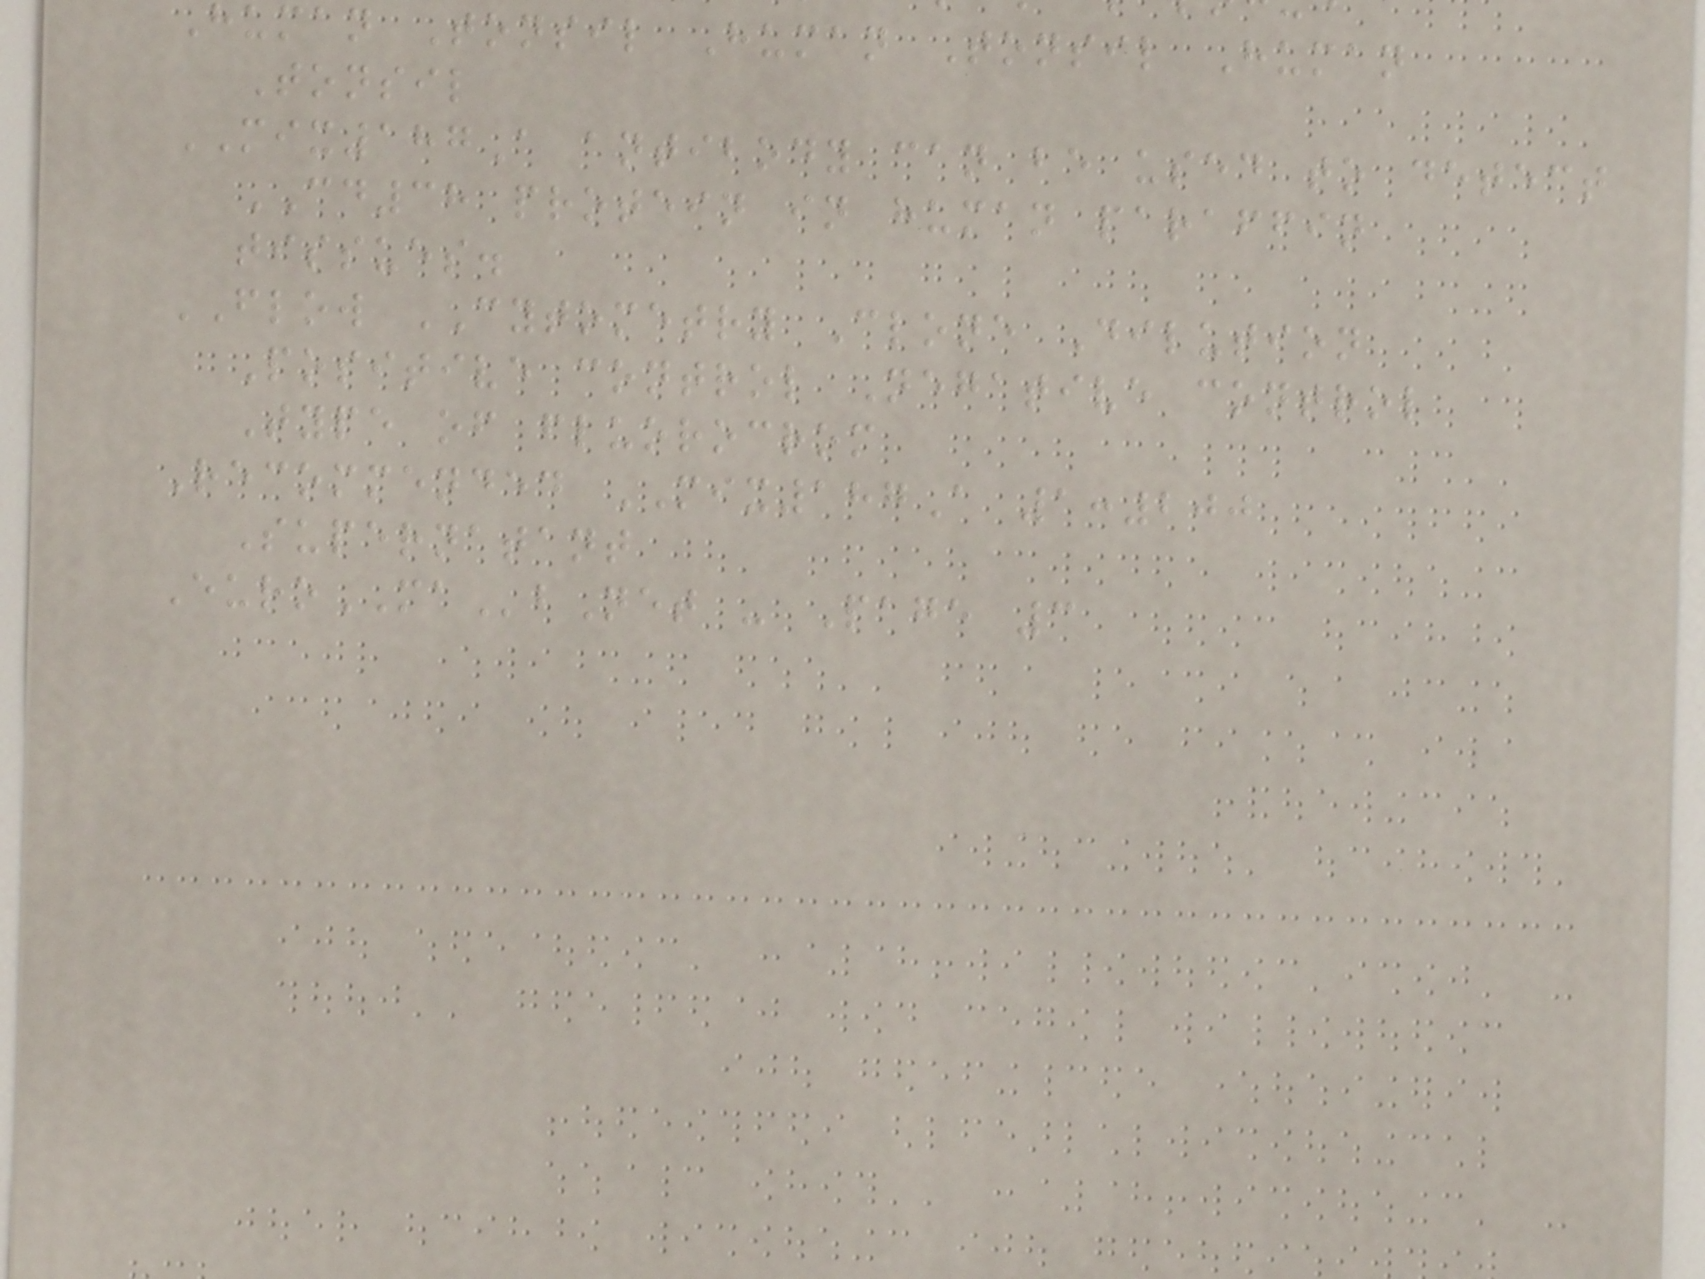human Tonsil Human Tonsil Human
Tonsil
MIX187A antibody can be used to detect
CD38 protein in human paraffin
tissues.
FLOW CYTOMETRY Clone Dilution
Positive control Negative control
Type of fluorocrom
Recommended MIX187A 1:200
Supernatant
EuroMAbNet - Page 3
